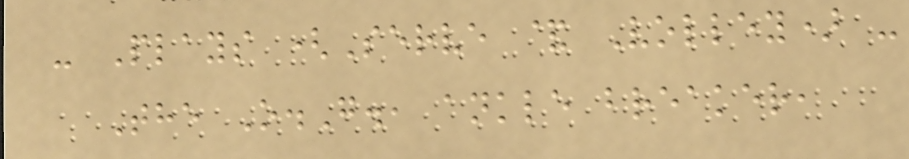- Plays (Serve & Volley) -
The O.G., ankle breaker,
